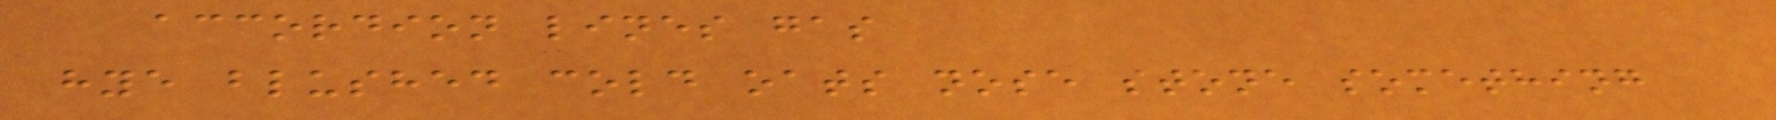accordion lines gas
hye blushed cold oats nose stone something
